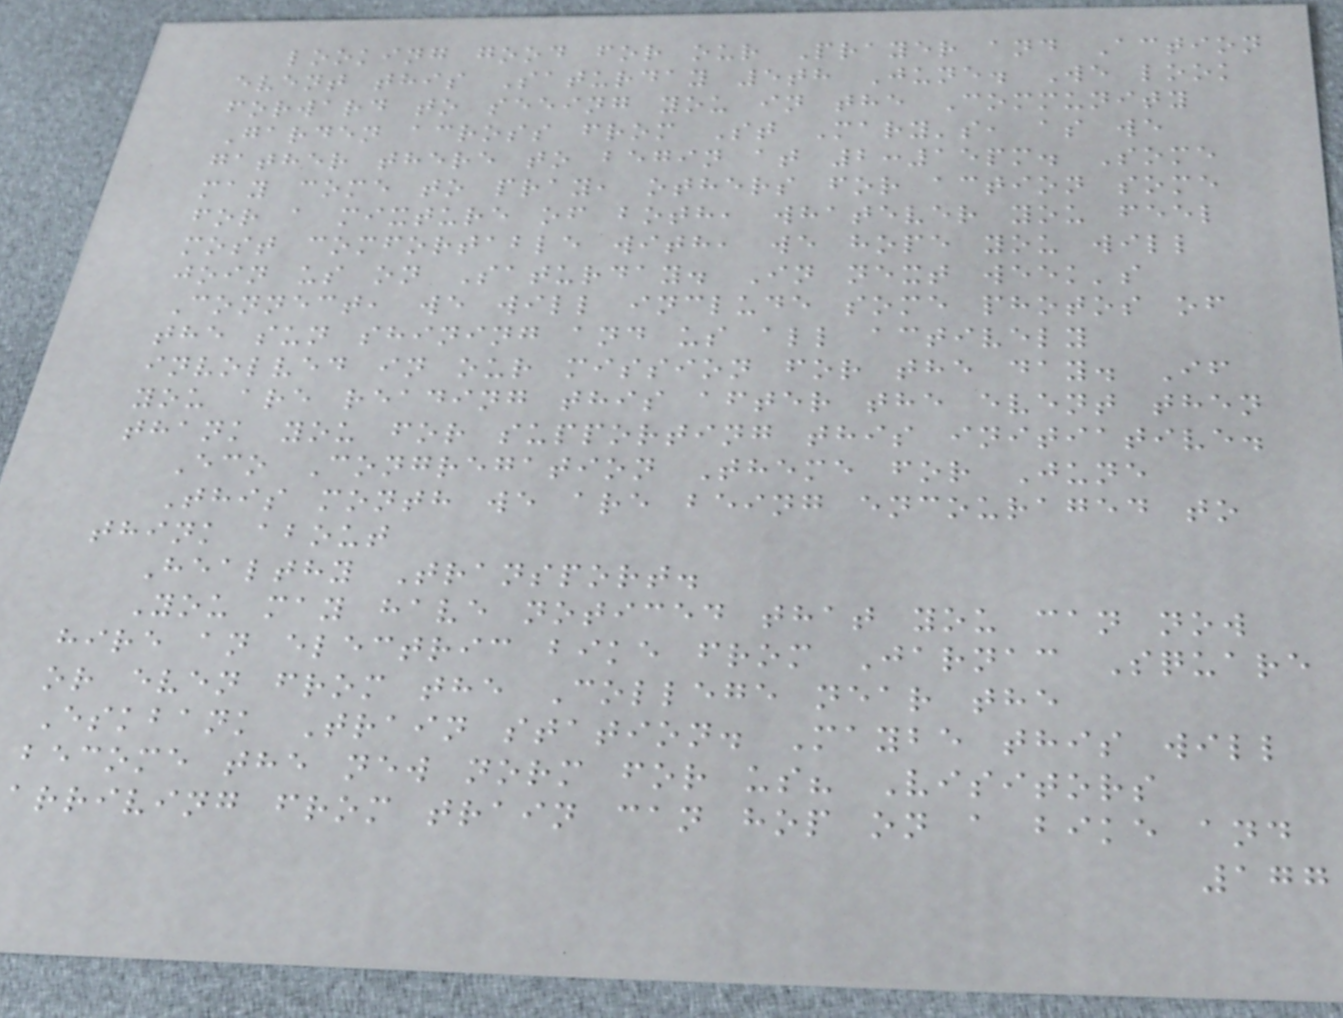looking good for our Prayer and Action
event this Saturday 5th June. We look
forward to seeing you in the Community
Garden across from St Mary's, as we
gather there to begin at 2:15pm. Some
may come to pray, others for action some
for a mixture of both, whatever you feel
most comfortable with, we hope you will
join us on Saturday. In next week's
Connect, we will include some photos of
the sun shining and us all actively
involved in our mission for the day. If
you are reading this after the event then
thank you for supporting this initiative.
Eco Congregation Theme for June
This month we are being encouraged to
think about
Healthy Transport.
You may have noticed that you can now
hire an electric bike from Jarnac Square
or even from the College near the
Eskbank Train station. Maybe this will
become the new norm for us? Visitors
arriving from train can hop on a bike and
177
